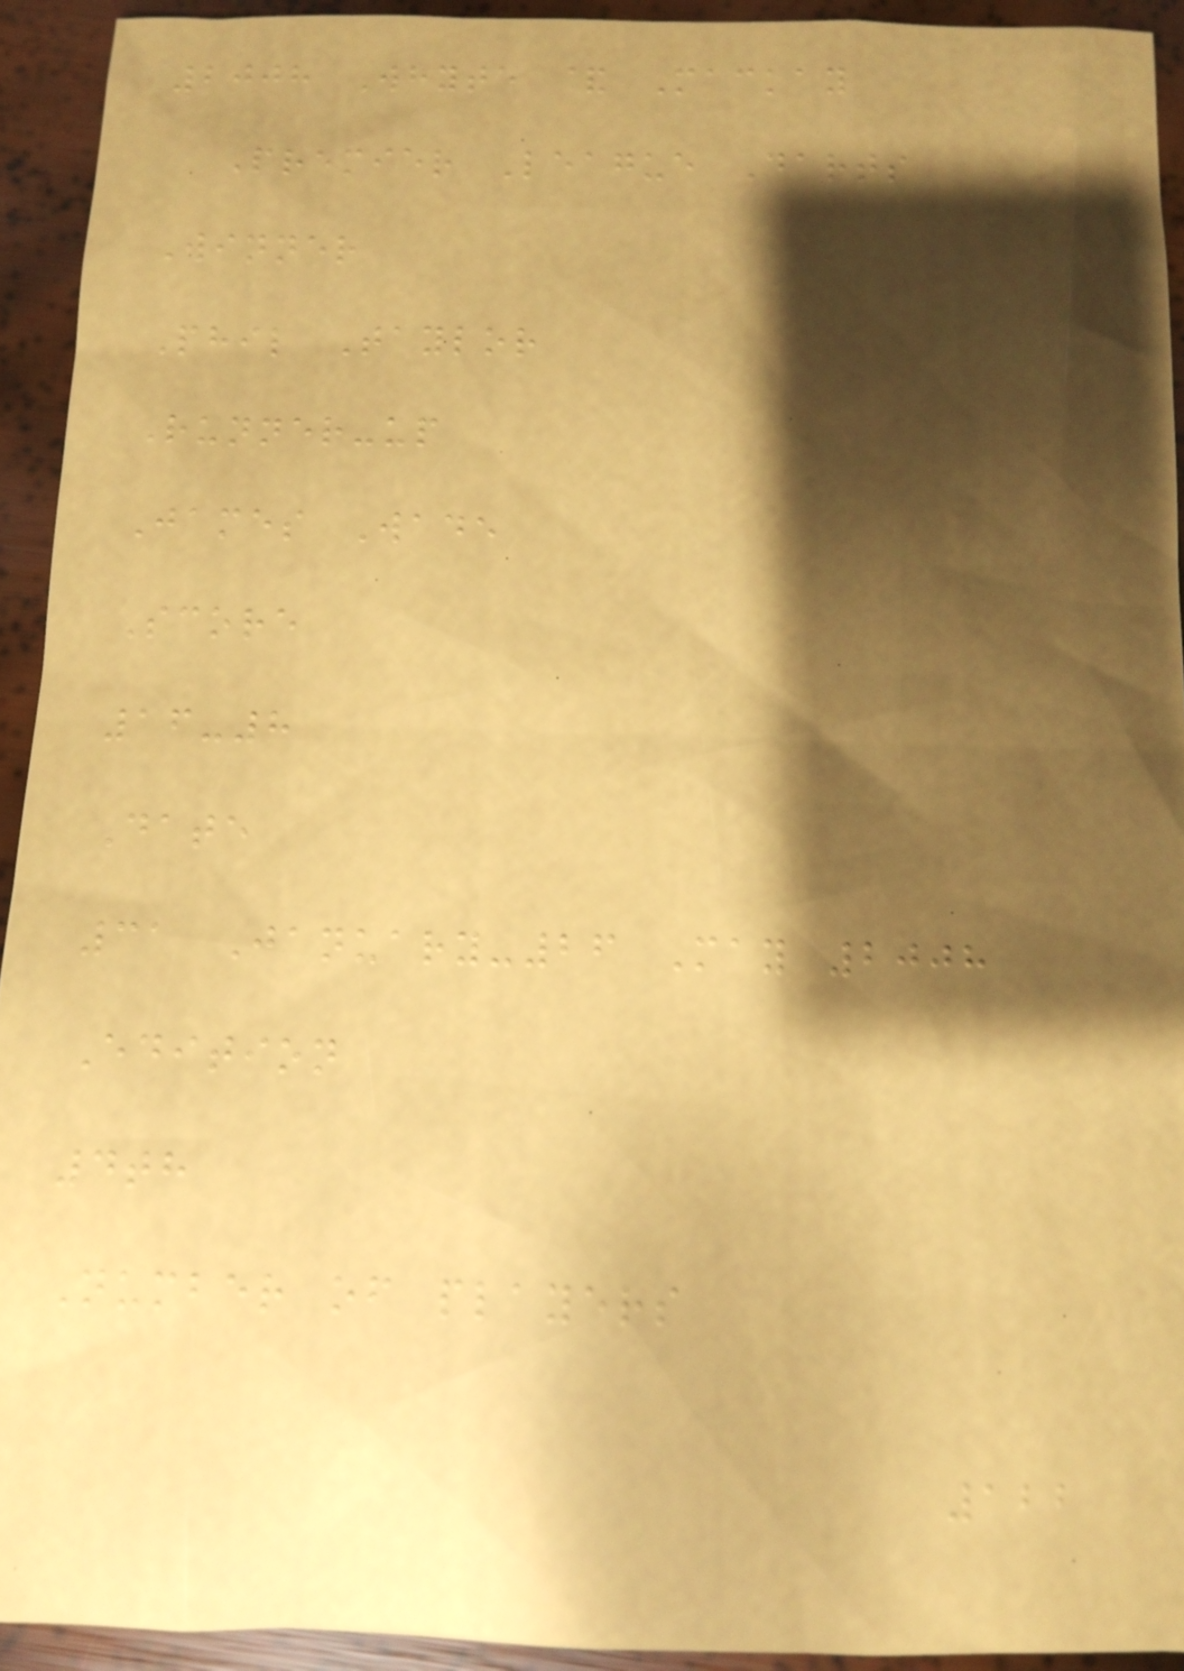2008 Whyte & Mackay
Premier League Darts
Winner
Phil Taylor
Runner-up
James Wade
Score
16-8
Date
31 January-26 May 2008
Edition
4th
Number of players
122
